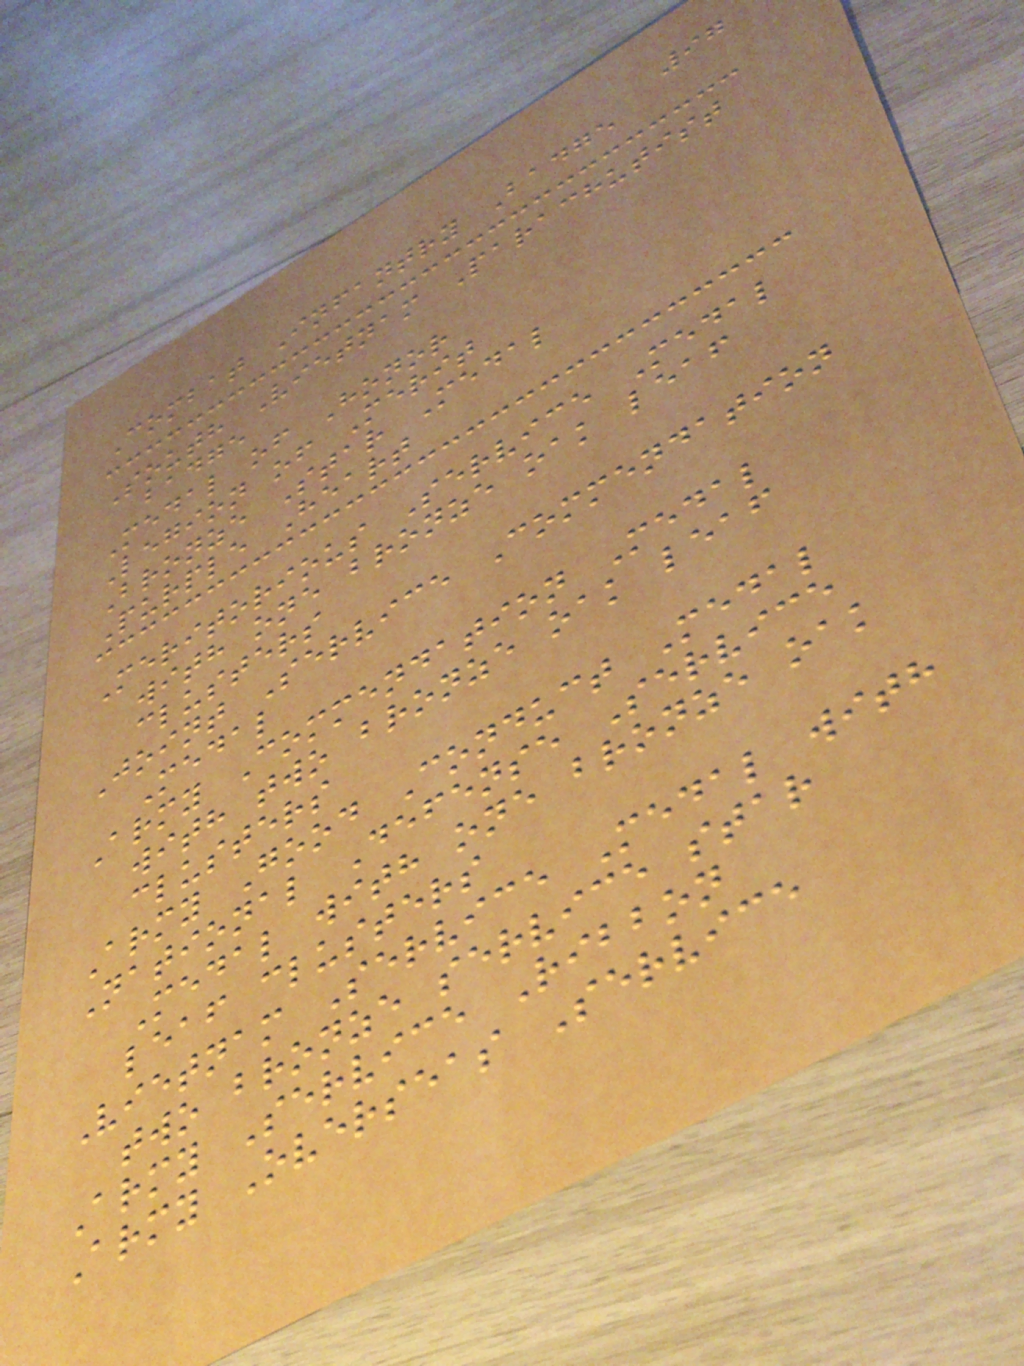97
Combat Infantry Badge
South Vietnam Parachutist
badge
Medal of Honor
Legion of Merit
Bronze Star Medal
Purple Heart
Meritorious Service Medal
with one bronze oak leaf
clusters
Joint Service Commendation
Medal
Army Commendation Medal
with two bronze oak leaf
clusters
Army Good Conduct Medal
National Defense Service
Medal with one bronze oak
leaf clusters
Vietnam Service Medal with
two bronze service star
Army Service Ribbon
Army Overseas Service
